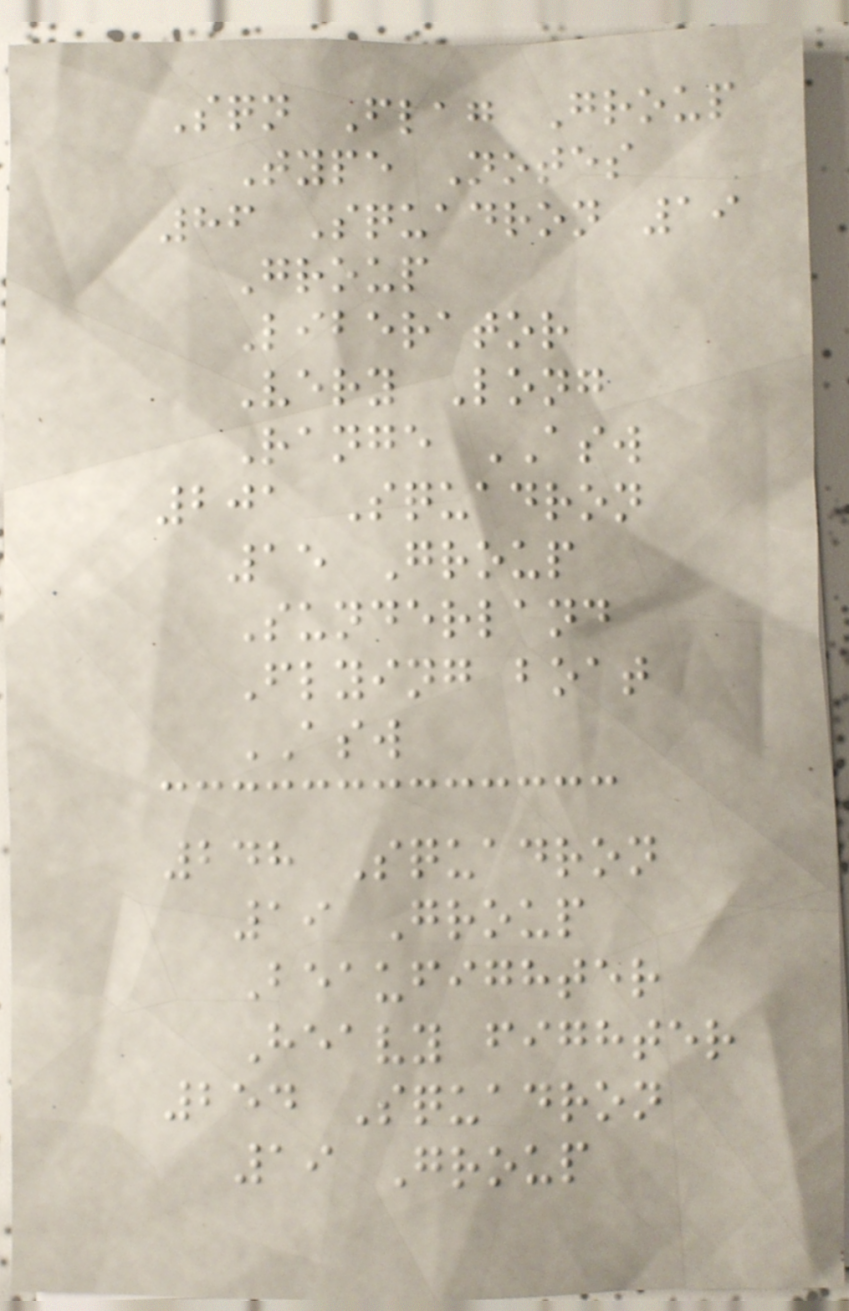Sqn Flag Group
Type Notes
86 Squadron 19
Group
Liberator
Very Long
Range ASW
201 Squadron
15 Group
Sunderland
Flying boat
ASW
248 Squadron
19 Group
Beaufighter
Heavy fighter
254 Squadron
19 Group
